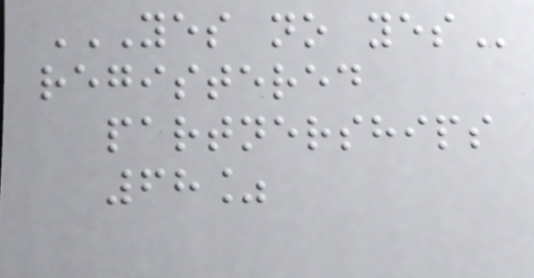YES NO YES
registered
partnerships
68%
